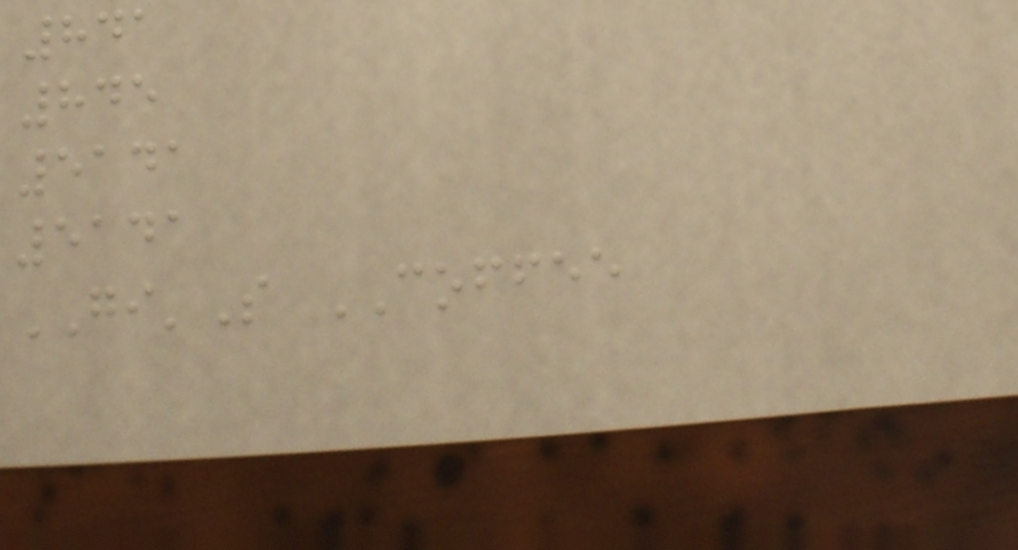841
845
5141
5141
GI'S COFFEE
